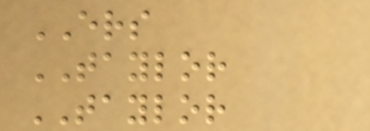ERS
TAYLOR
TAYLOR
